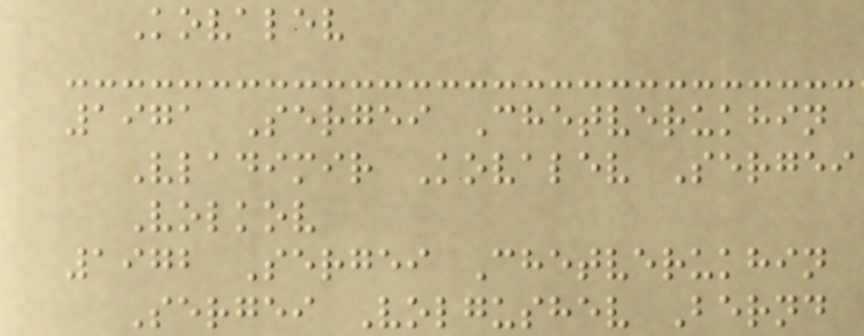Kovalev
1971 Sergei Chetverukhin
Vladimir Kovalev Sergei
Volkov
1972 Sergei Chetverukhin
Sergei Volgushev Bernd
